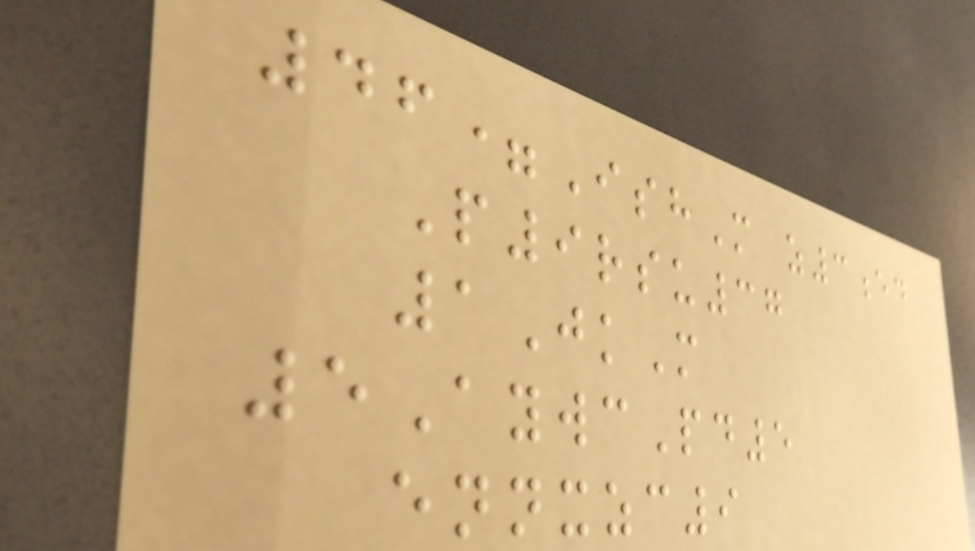46=IshM z3ed
P9rsu37
1JkM
5AywcPd5
ennxzc9
